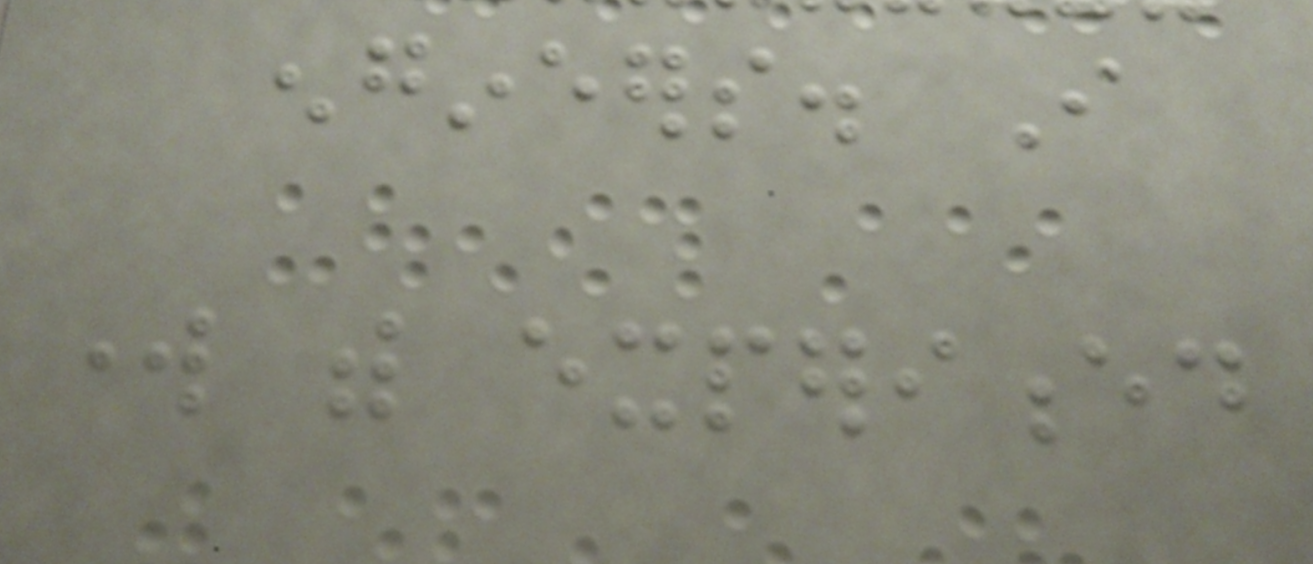engineers. I
work with experienced
